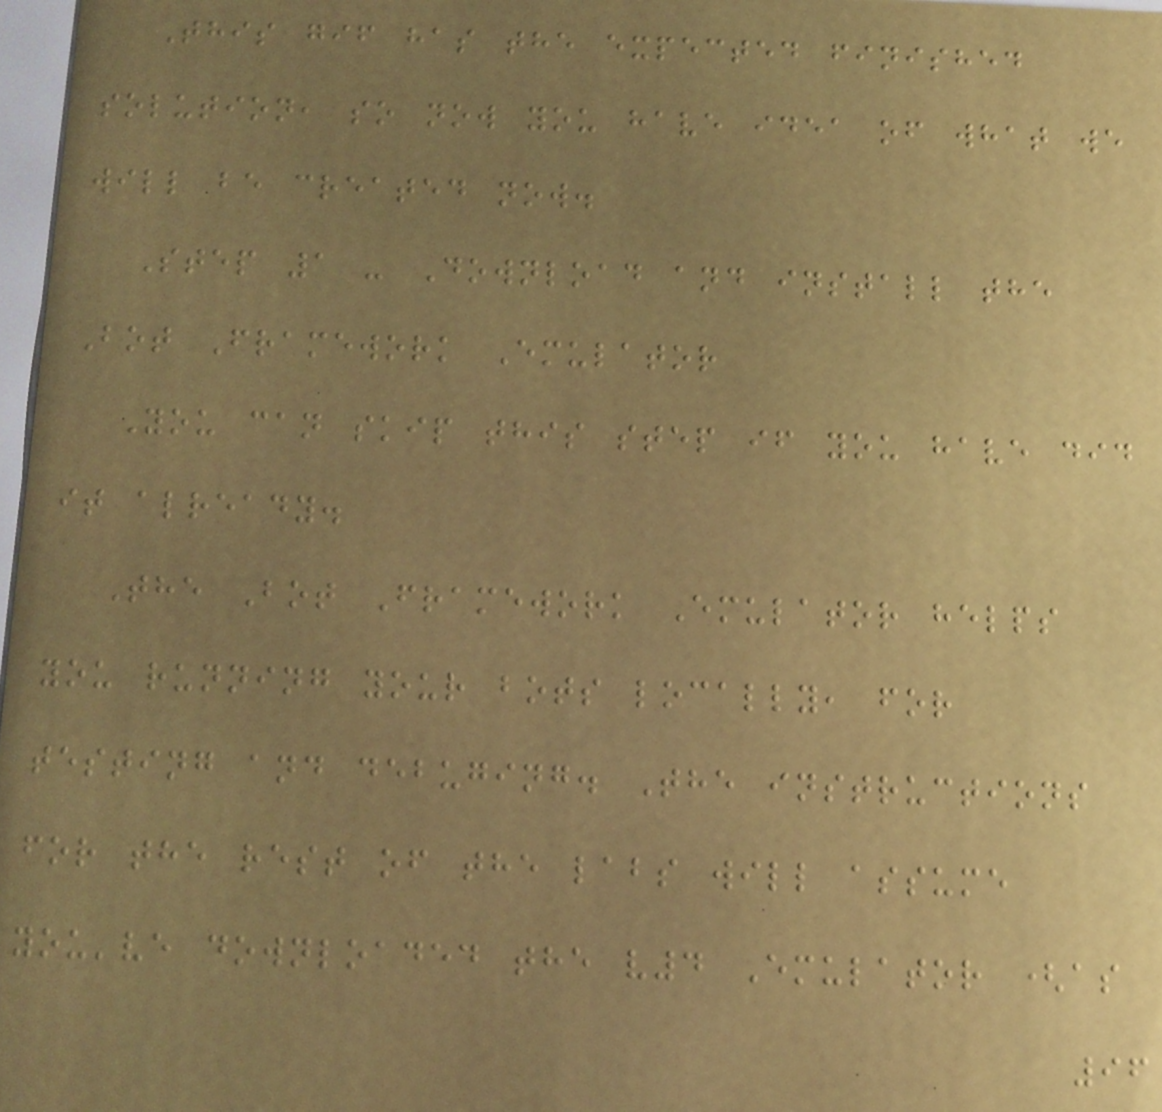This gif has the expected finished
solution, so now you have idea of what we
will be created now.
Step 1 - Download and install the
Bot Framework Emulator
You can skip this step if you have did
it already.
The Bot Framework Emulator helps
you running your bots locally, for
testing and debuging. The instructions
for the rest of the labs will assume
you've downloaded the v4 Emulator (as
96
